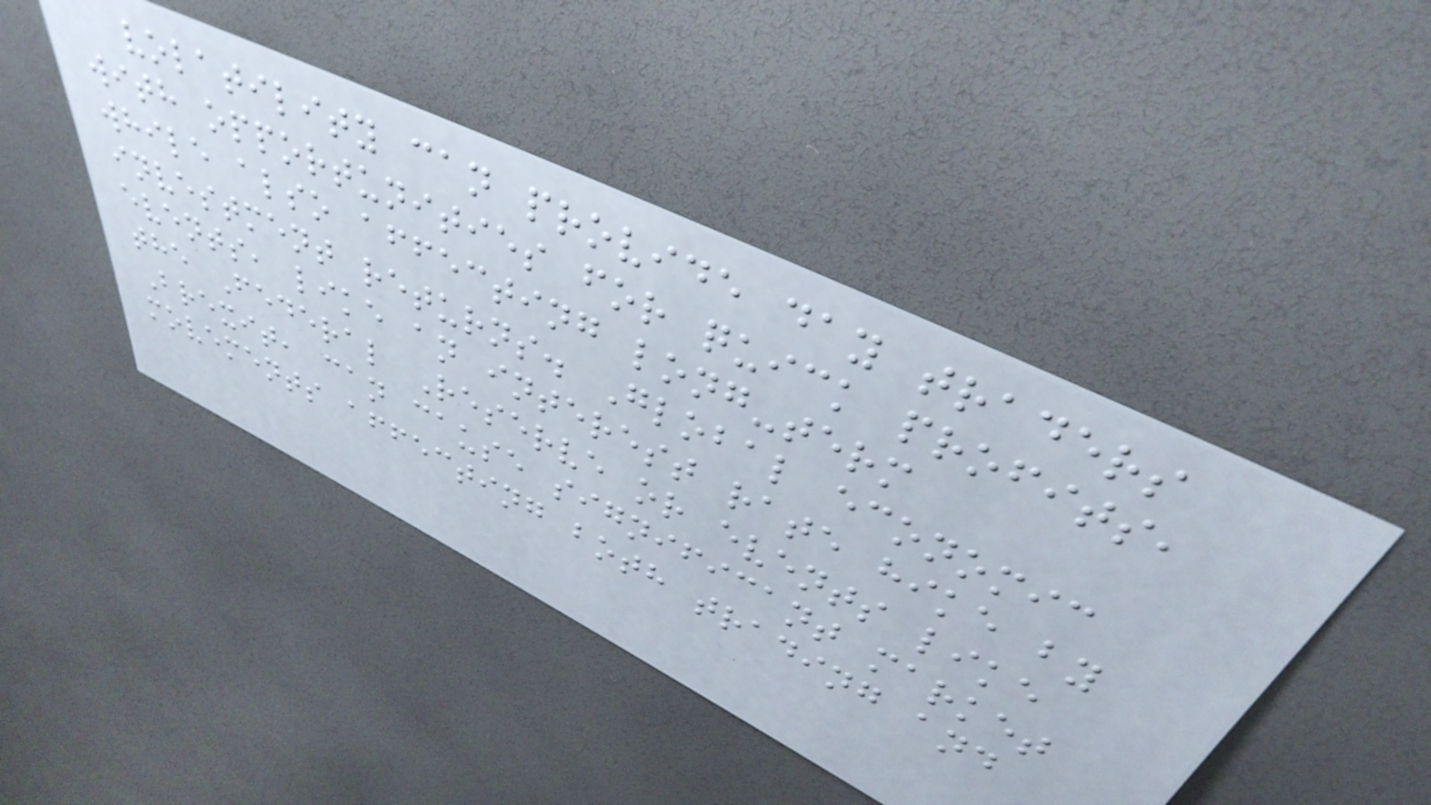volatility can provide day traders
with opportunities for quick profits,
while also affecting long-term
investment returns. Global economic
events, like an interest rate hike by
the Federal Reserve or events like
Brexit, can cause significant market
movements affecting both trading and
